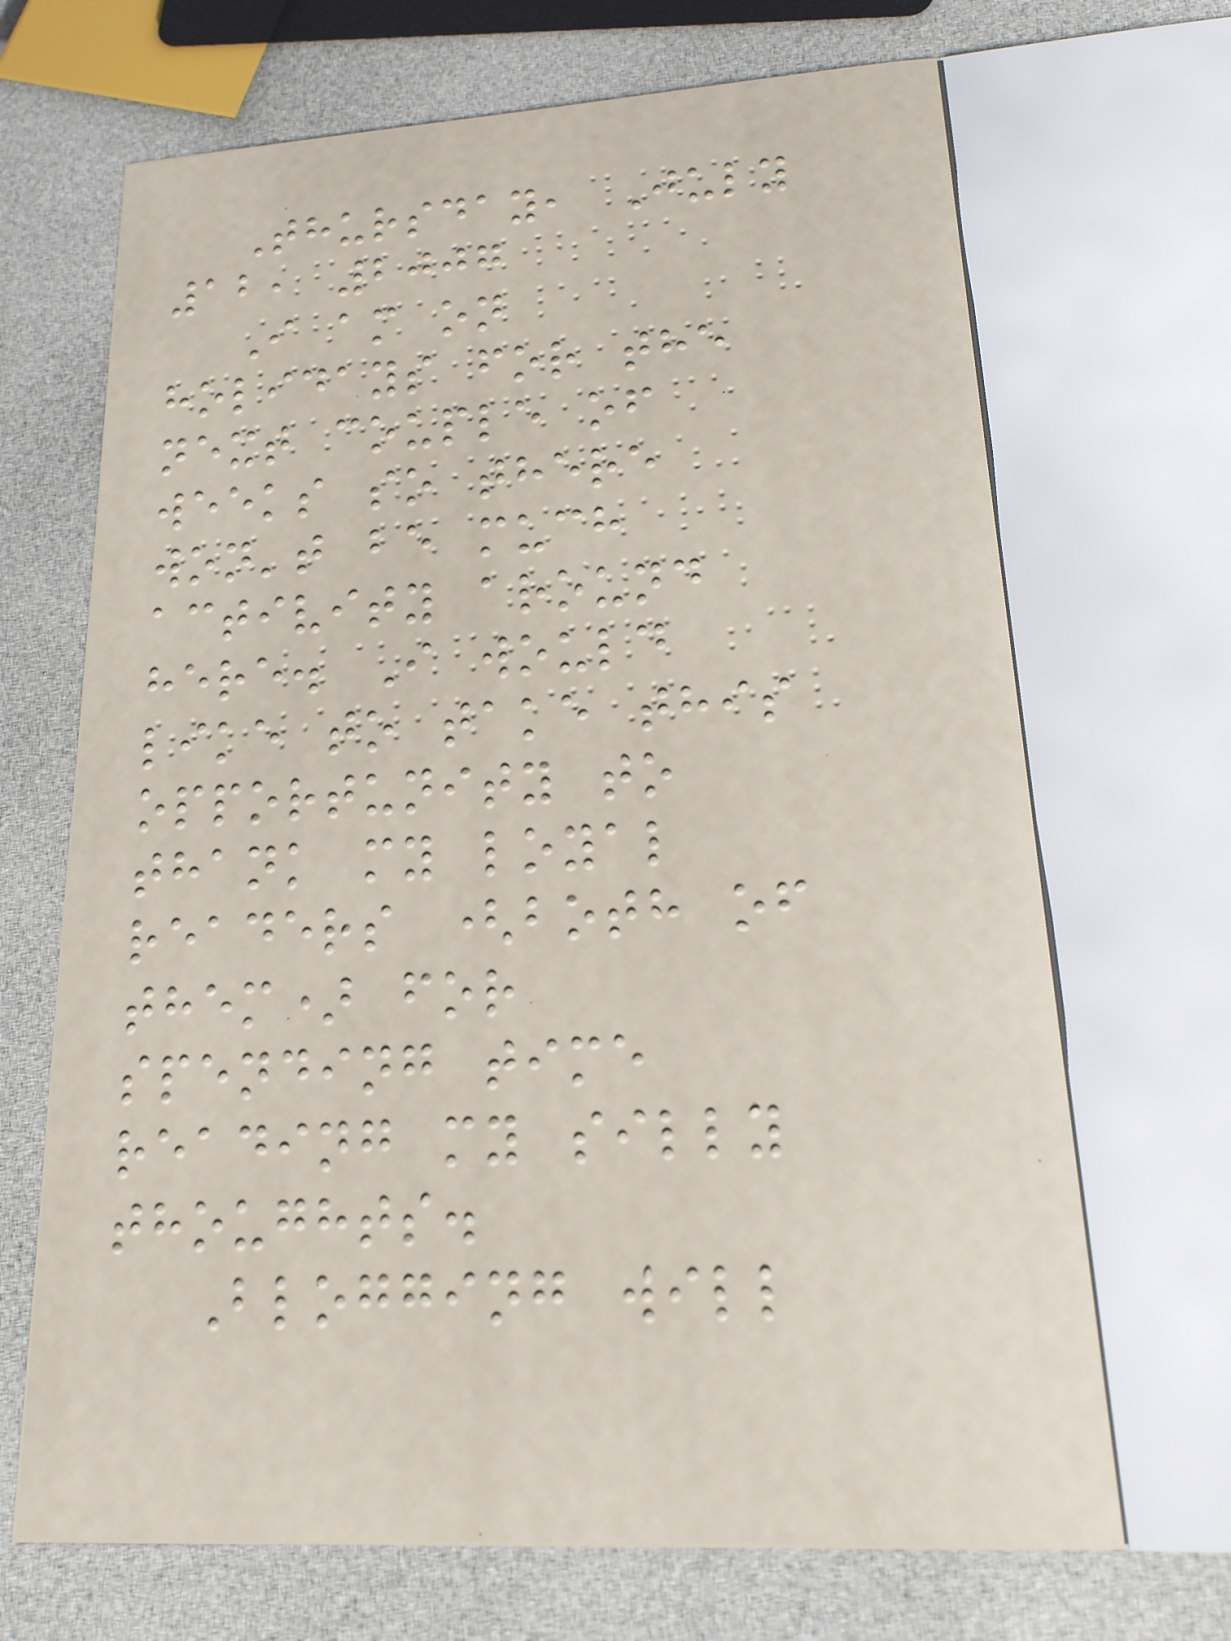Thursday, July
12, 2007
I am on
holidays for the
next couple of
weeks so there
won't be much
activity around
here. I would
like to take this
opportunity to
thank my loyal
readers (both of
them) for
spending time
reading my silly
thoughts.
Blogging will
